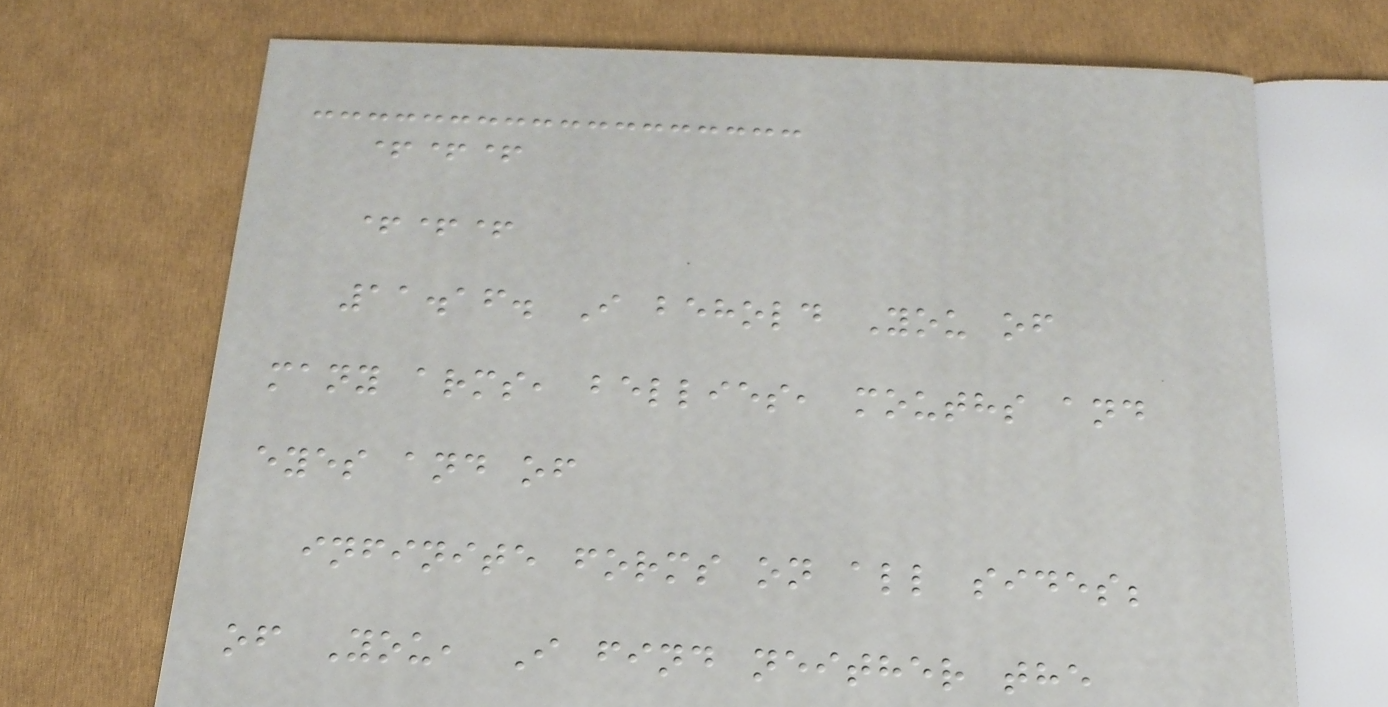+++
+++
11.16. I behold You of
many arms, bellies, mouths and
eyes and of
infinite forms on all sides;
of You, I find neither the
